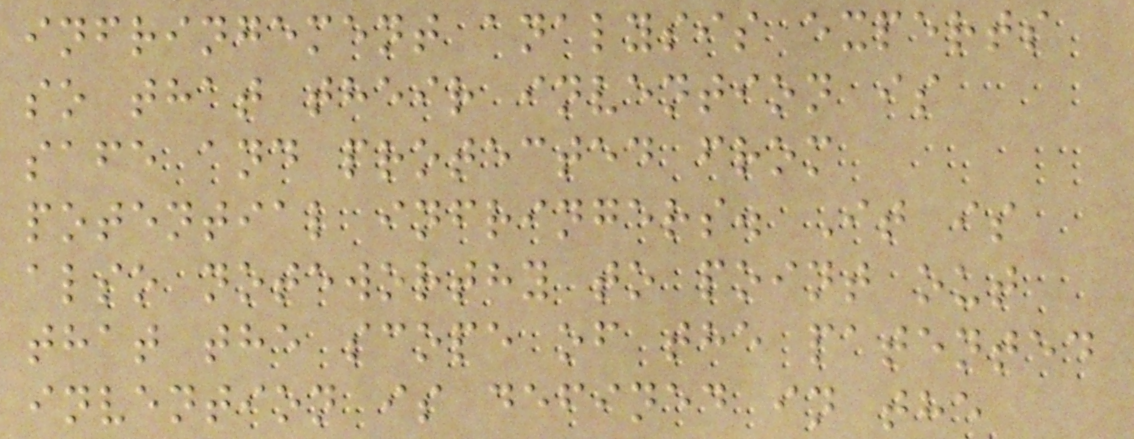infringement analysis experts
so that their invention is
safe and protected from
potential infringers. It is
also noteworthy to point out
that the scope of the patented
invention is defined in the
